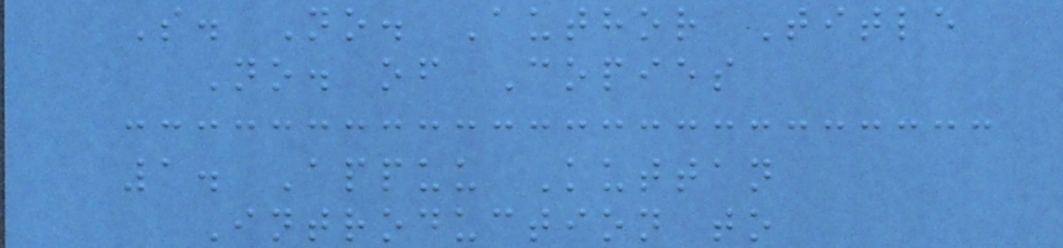S. No. Author Title
No. of Copies
1. Appuu Kuttan
Introduction to
